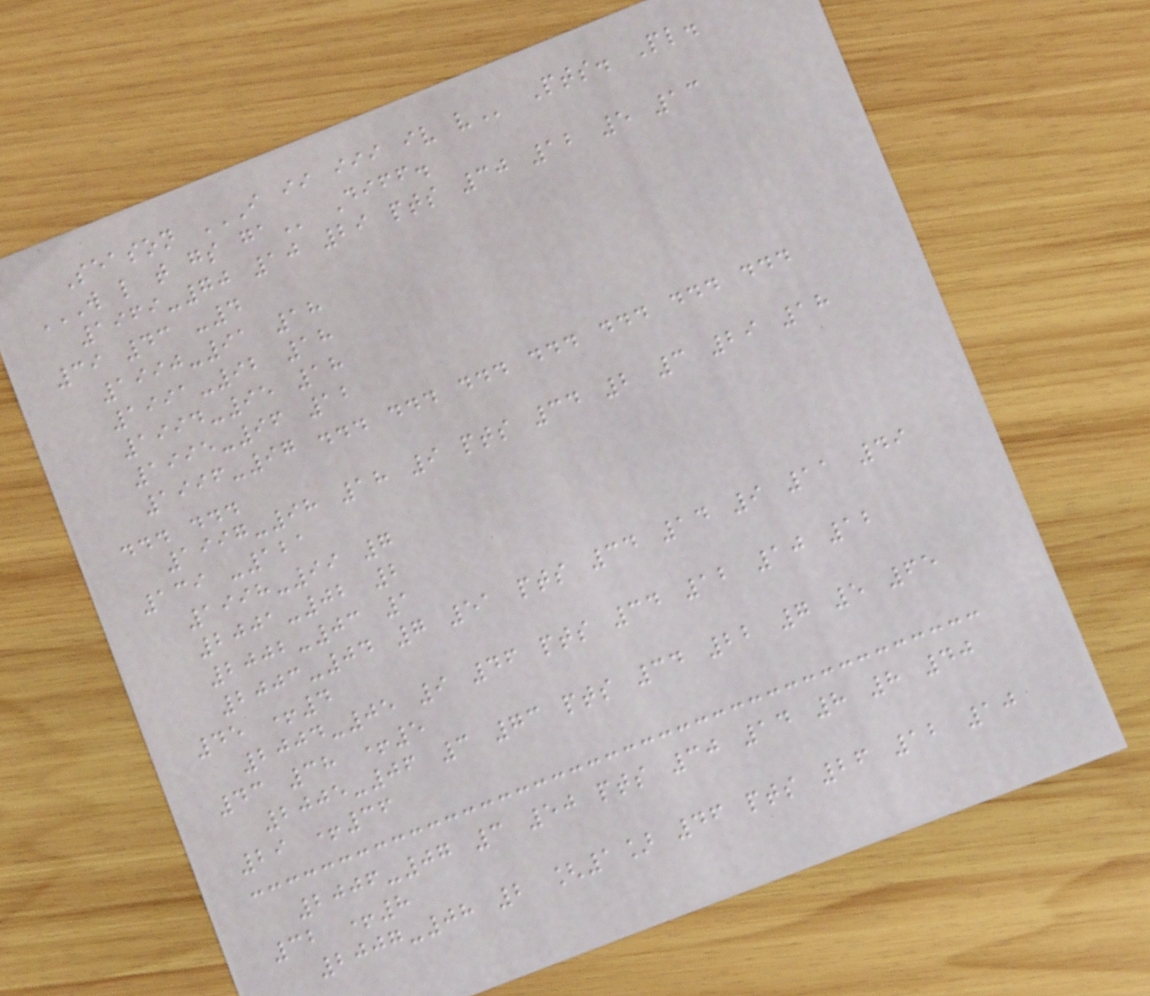Season I II III IV V Pts. Pl.
W L T GS GA Diff.
1969-70 10 29 pts 30 12 5 13
39 43 -4
1990-91 18
1991-92 18
1994-95 18
1995-96 12
1996-97 ... ... ... ... ... ... ...
... ...
1997-98 18 9 pts 34 2 3 29 18
139 -121
1998-99 7
2001-02 2
2002-03 1
2003-04 7 51 pts 34 14 9 11 49
45 +4
2004-05 9 46 pts 34 12 10 12
43 38 +5
2005-06 3 73 pts 34 22 7 5 65
29 +36
2006-07 3 50 pts 30 14 8 8 40
32 +8
2007-08 2 [1] 46 pts 26 12 10
